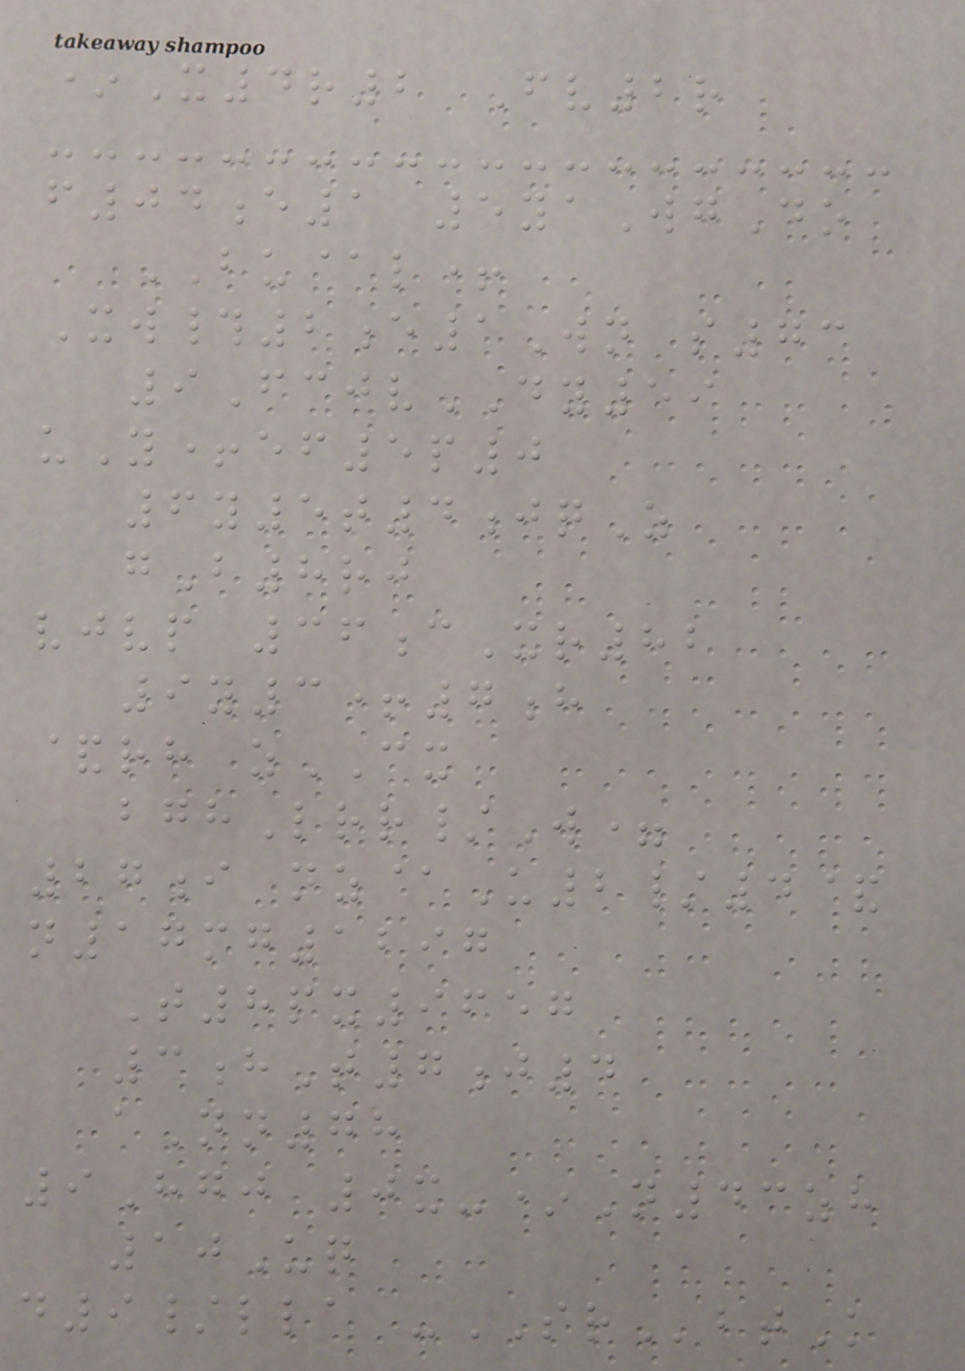*X4r2 Fv2r
f04e1 5yaWgDo
BU@l+
Xw#2e1Wn s73
9FcjvDY59
uY+ef5p0
6y5t4jqZ
gB8rj
vjvp 36cXr82
9y3+7h
&rh zCX
bghLrr/W=
27i nz@U2/4&
n17mg1297
T8px9657
3hT7j4
aNn78
9Hgj 0x-*N43zh
10Uq
d9/lla -SRbtK
